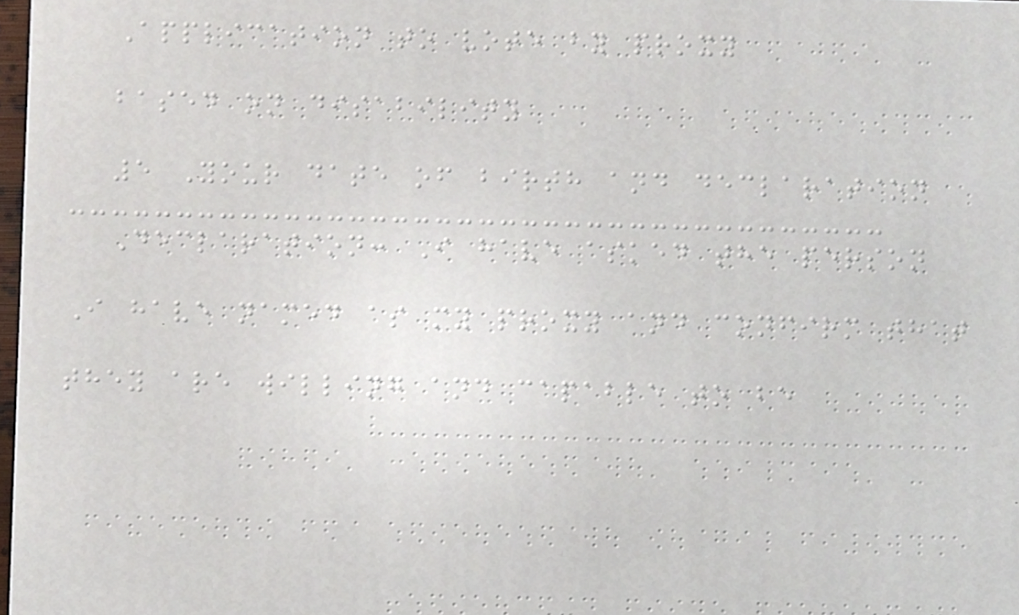Application to vote by proxy
based on disability
5 Your date of birth and declaration
Declaration: I have asked the person
I have named as my proxy and confirm that
they are willing and capable to be
